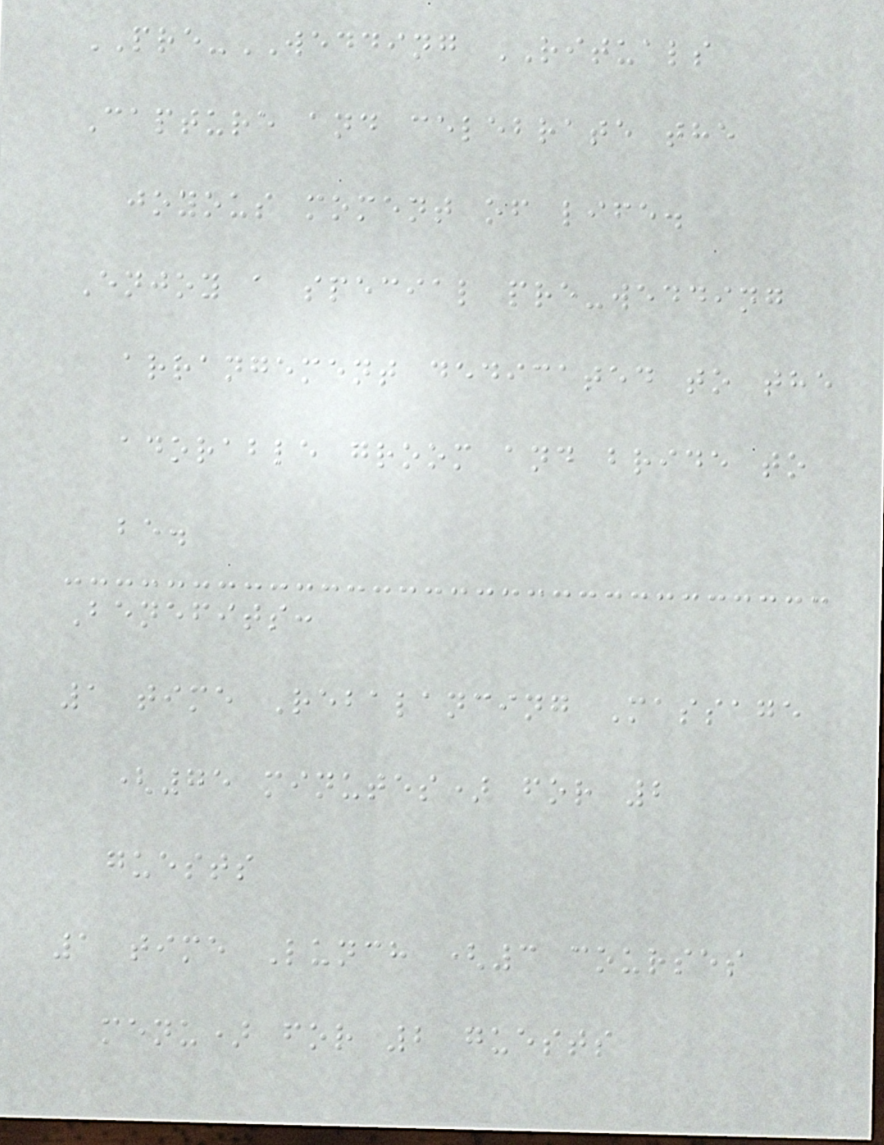PRE-WEDDING RITUALS
Capture and celebrate the
joyous moment of life.
Enjoy a special pre-wedding
arrangement dedicated to the
adorable groom and bride to
be.
Benefits:
1 time Rebalancing Massage
(75 minutes) for 2
guests
1 time Lunch (3 courses
menu) for 2 guests
